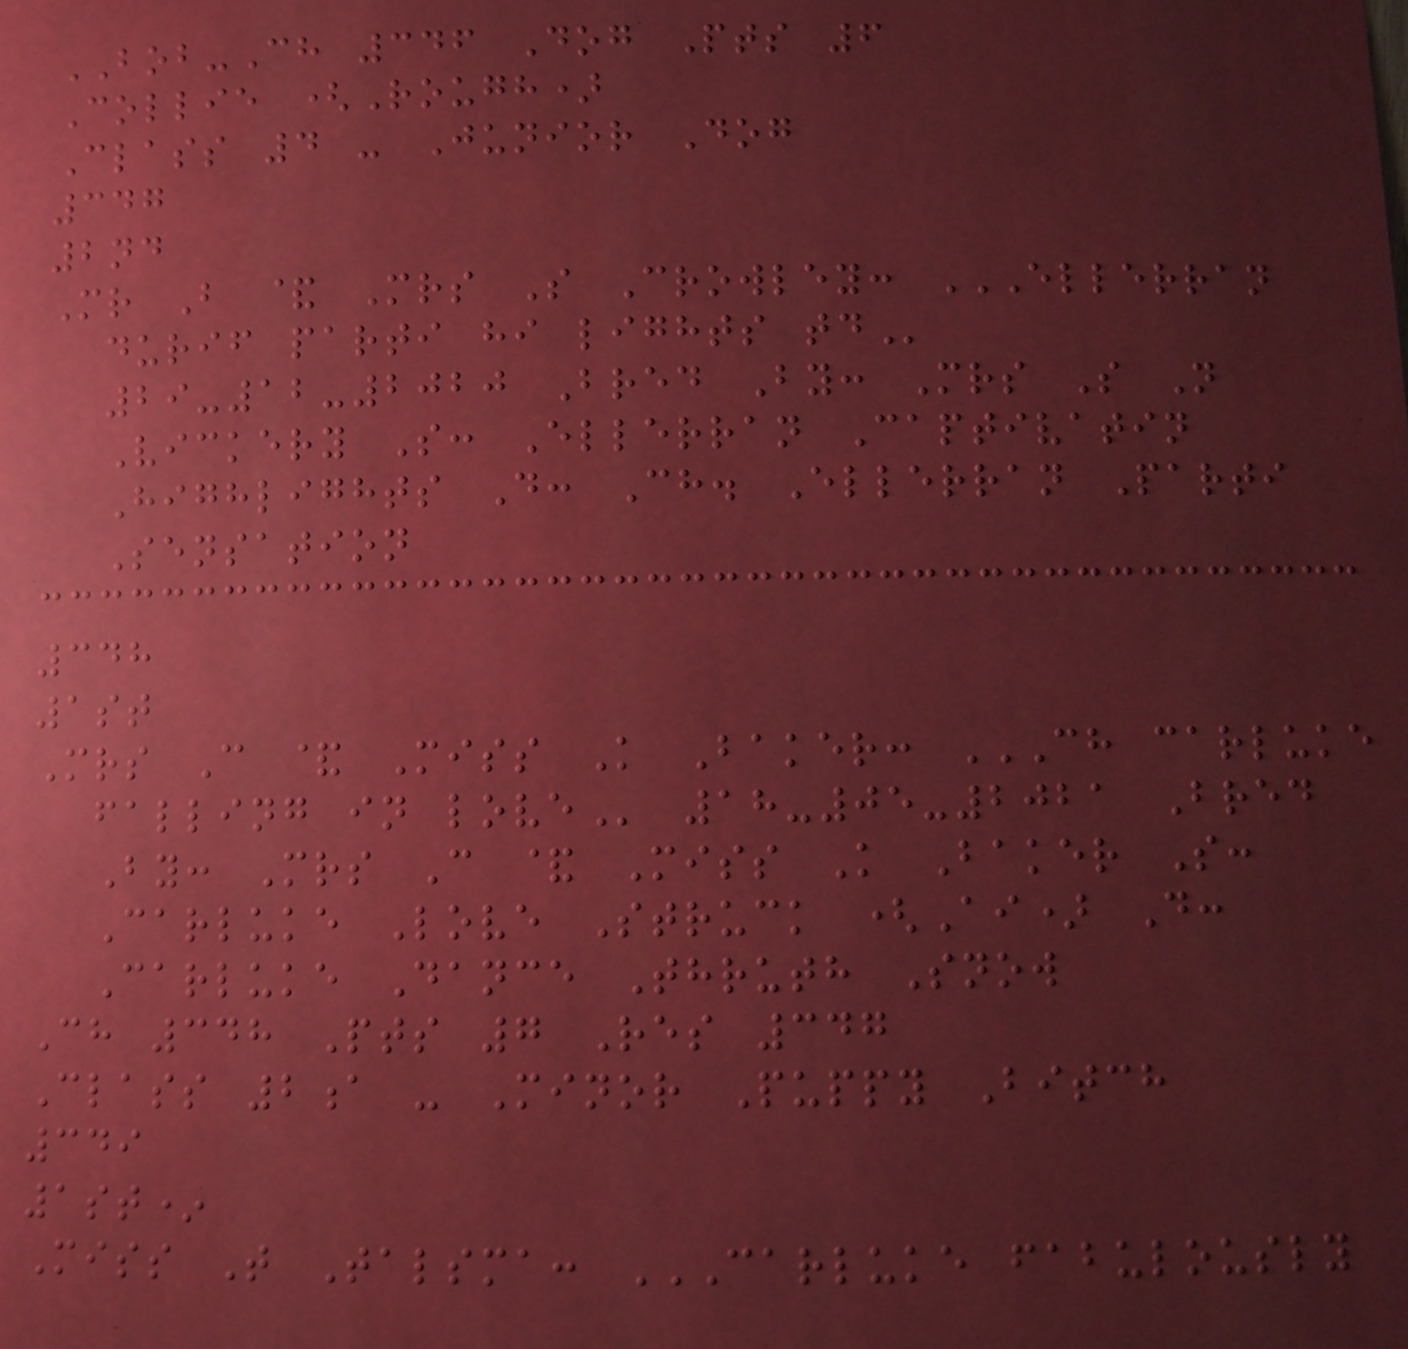BOB-Ch 346 Dog Pts 6
Collie (Rough)
Class 4 - Junior Dog
347
2nd
Mr B & Mrs S Crowley: ELLERRAN
DURIF PARTI HI LIGHTS TD
29-12-2020 Bred By: Mrs S N
Vickery S: Ellerran Captivatin
Highlights D: Ch. Ellerran Parti
Sensation
348
1st
Mrs C & Miss K Baker: CH CARLUKE
FALLING IN LOVE 18-05-2021 Bred
By: Mrs C & Miss K Baker S:
Carluke Love Struck (Ai) D:
Carluke Dance Thruth Snow
Ch 348 Pts 7 Res 347
Class 2a - Minor Puppy Bitch
349
1st*
Miss T Talsma: CARLUKE FABULOUSLY
